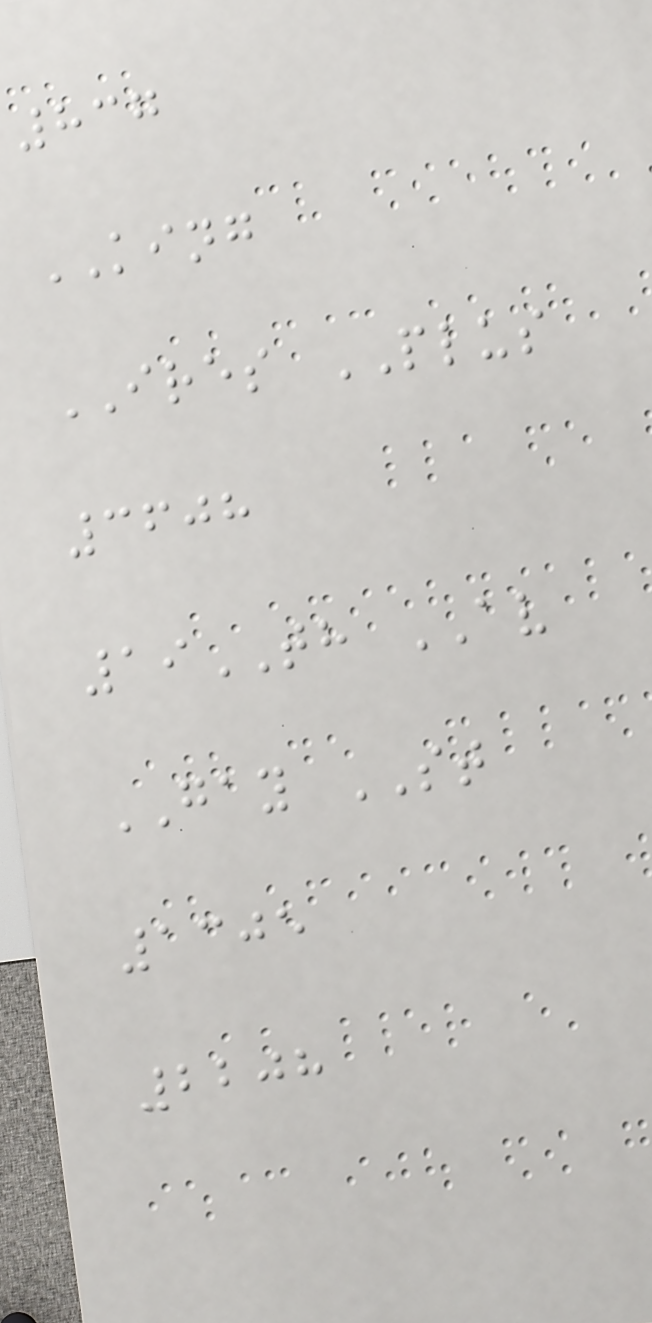837
KING
IRES PLUS
3608
19TH AV
GAY ST
1305
2208
